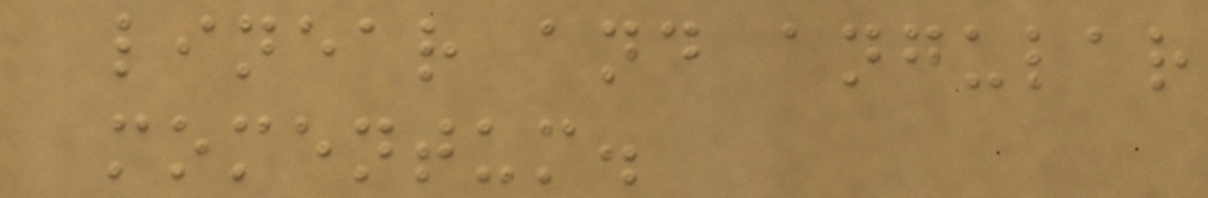linear and angular
momentum.
